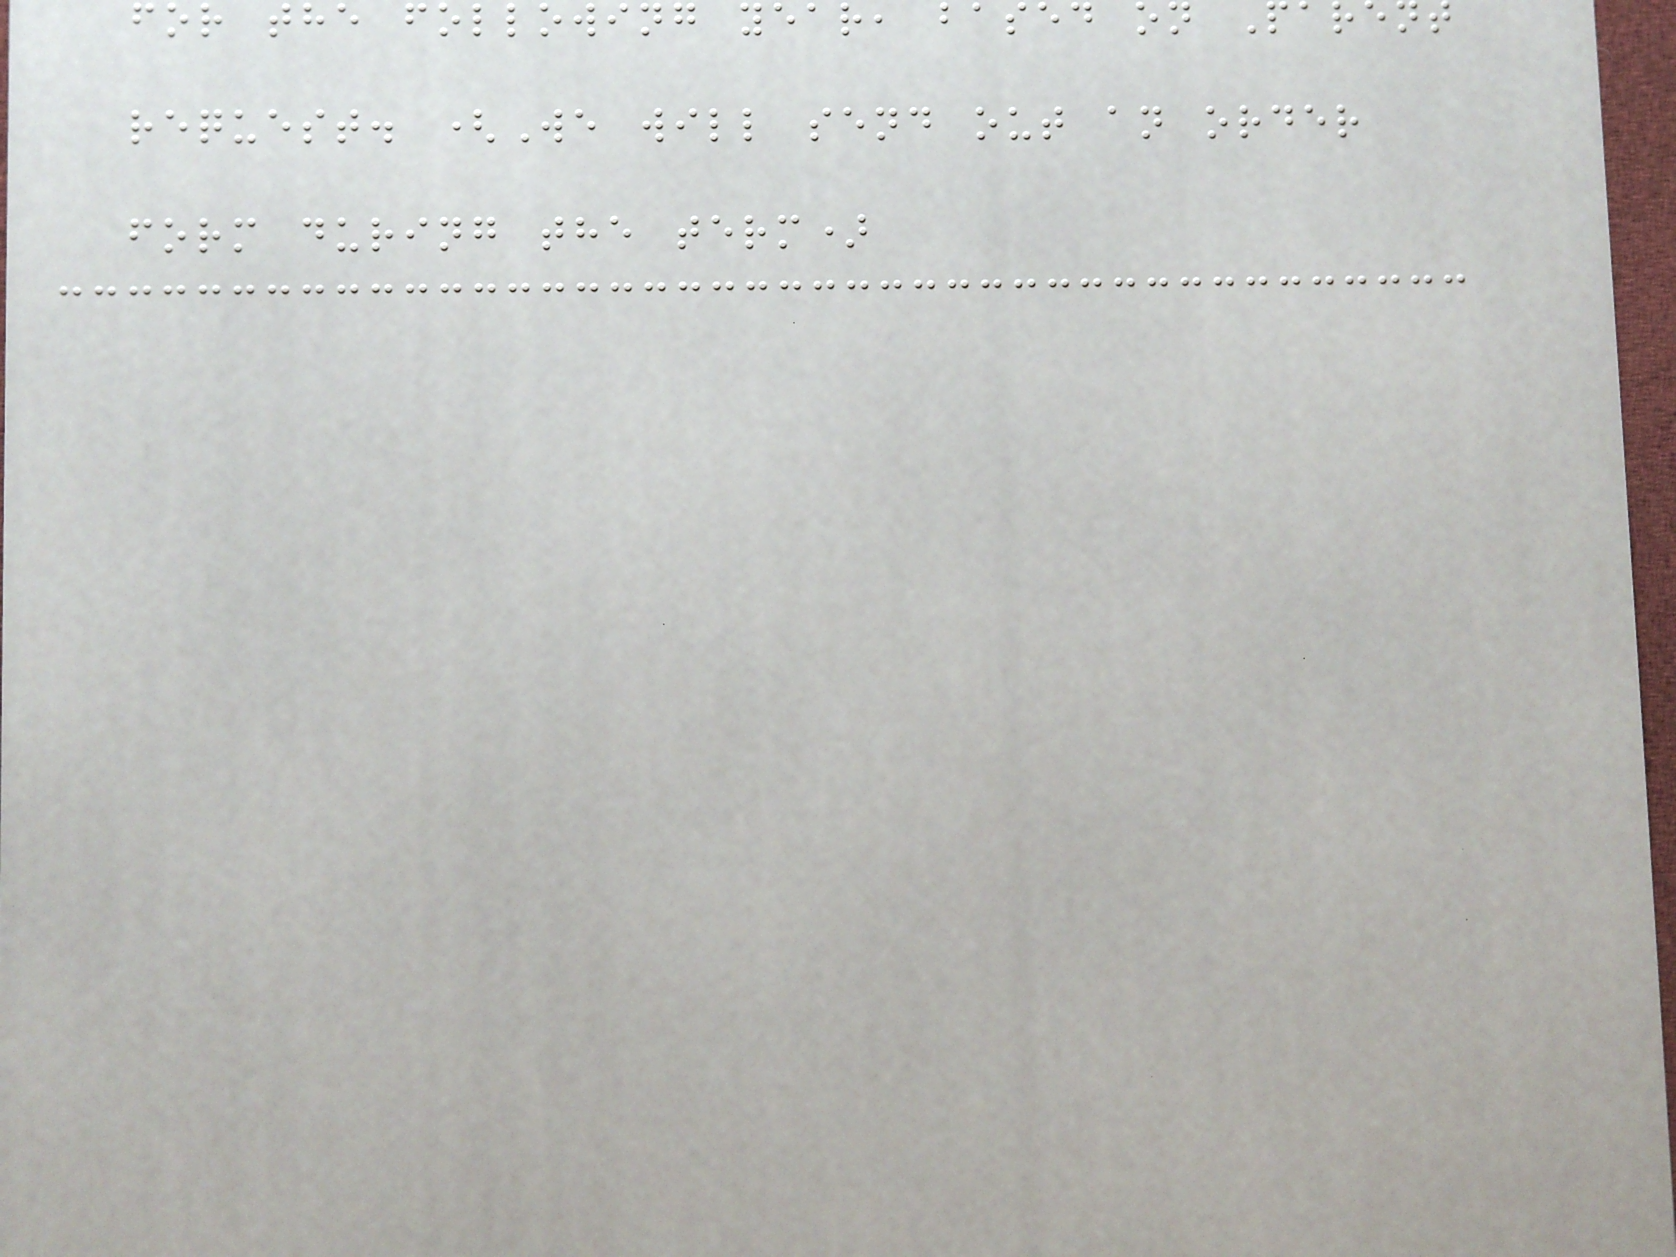for the following year, based on
request. (We will send out an order
form during the term)
